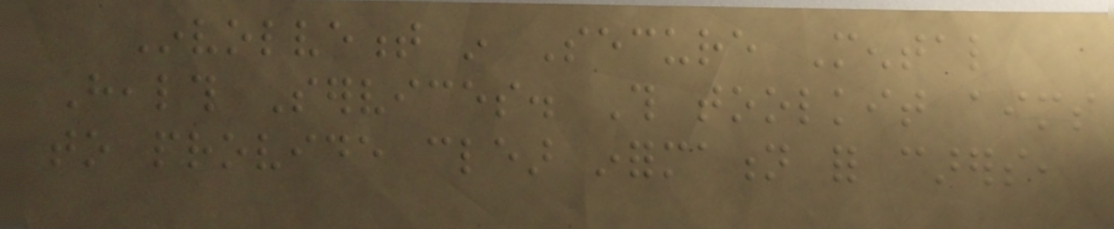Involvement in Secure Mental
Health Services. This toolkit aims
to provide clear information for carers,
